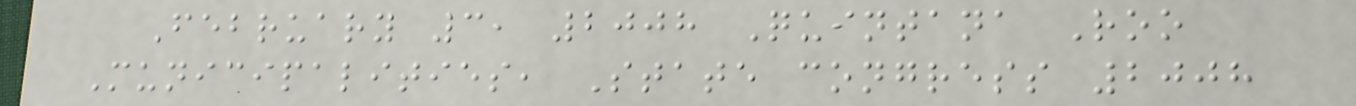February 3, 2008 Quintana Roo
Municipalities, State congress 2008
